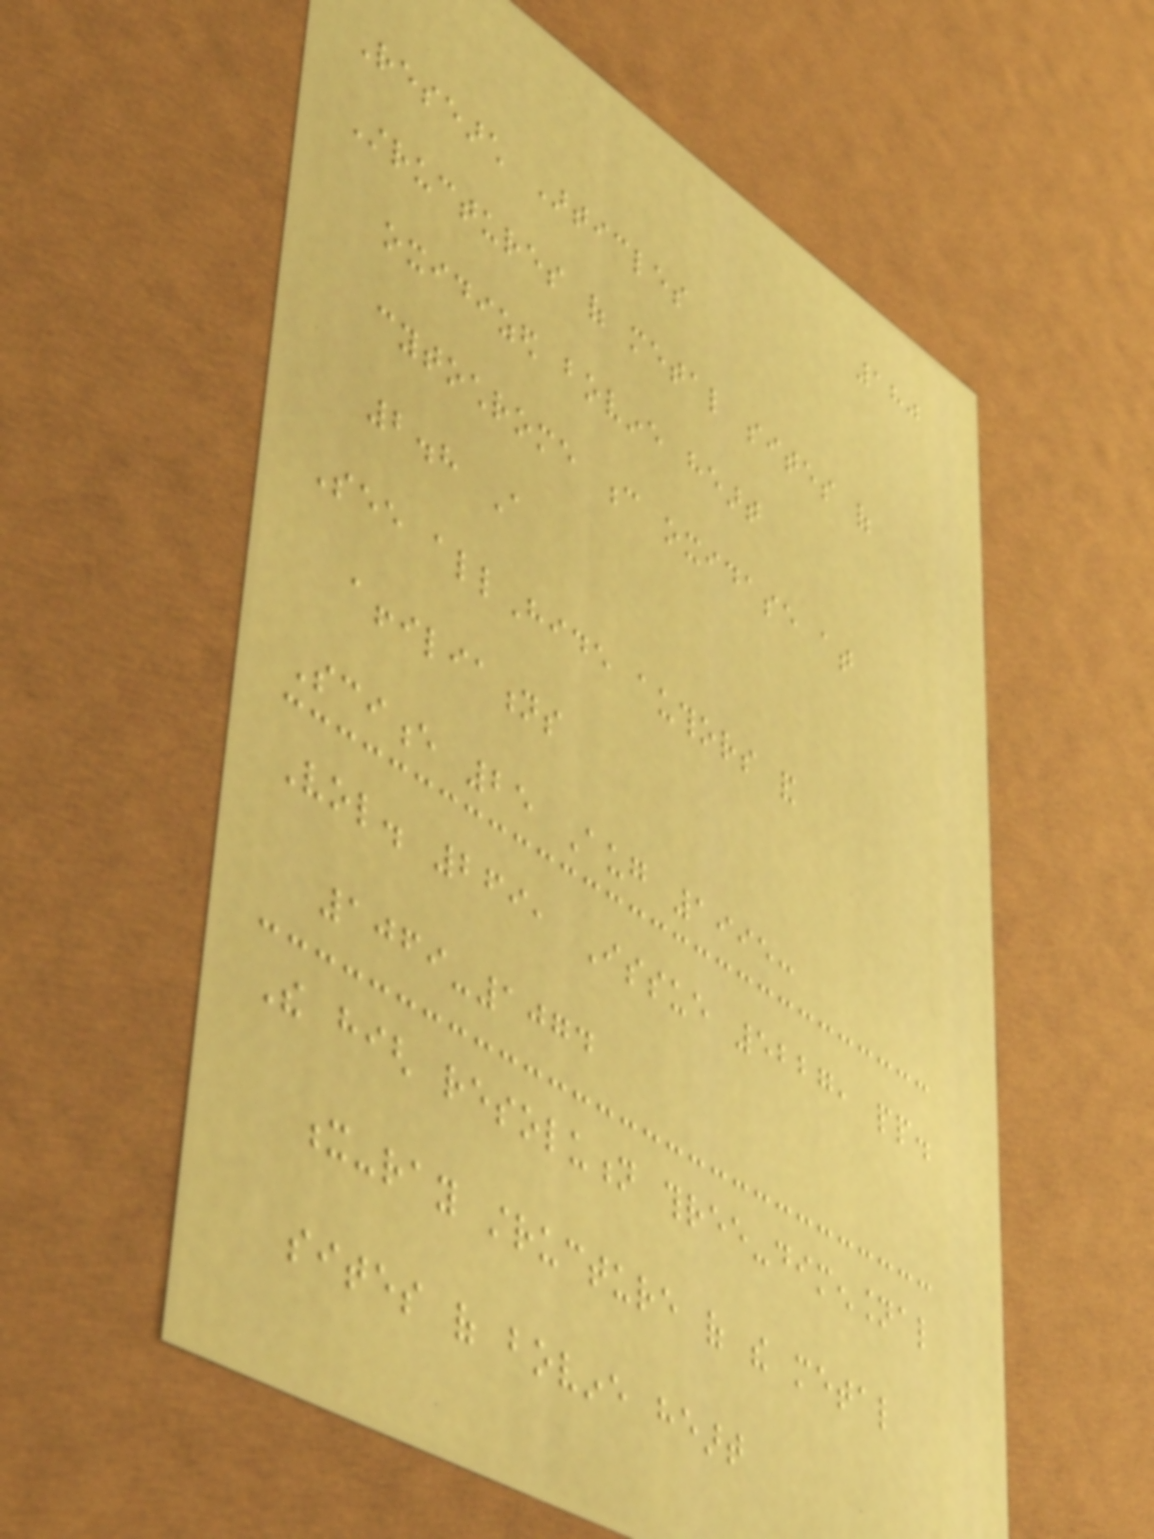180
Research Articles
Structures of metal sites of
oxidized bovine heart
cytochrome c oxidase at
2.8 A
See allHide authors and
affiliations
Science 25 Aug 1995:
Vol. 269, Issue 5227, pp.
1069-1074
The high resolution three-dimensional
x-ray structure of the metal
sites of bovine heart
